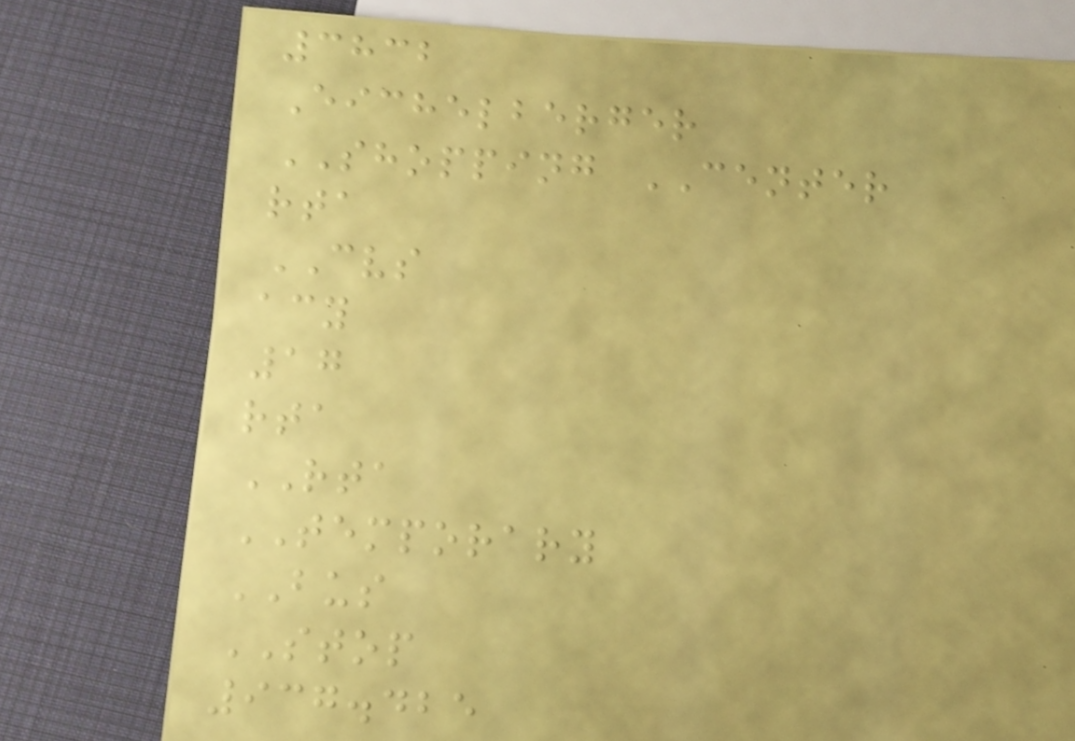3832
Eichelberger
SHOPPING CENTER
rta
CVS
acy
17
rta
RTA
TEMPORARY
BUS
STOP
937.425
